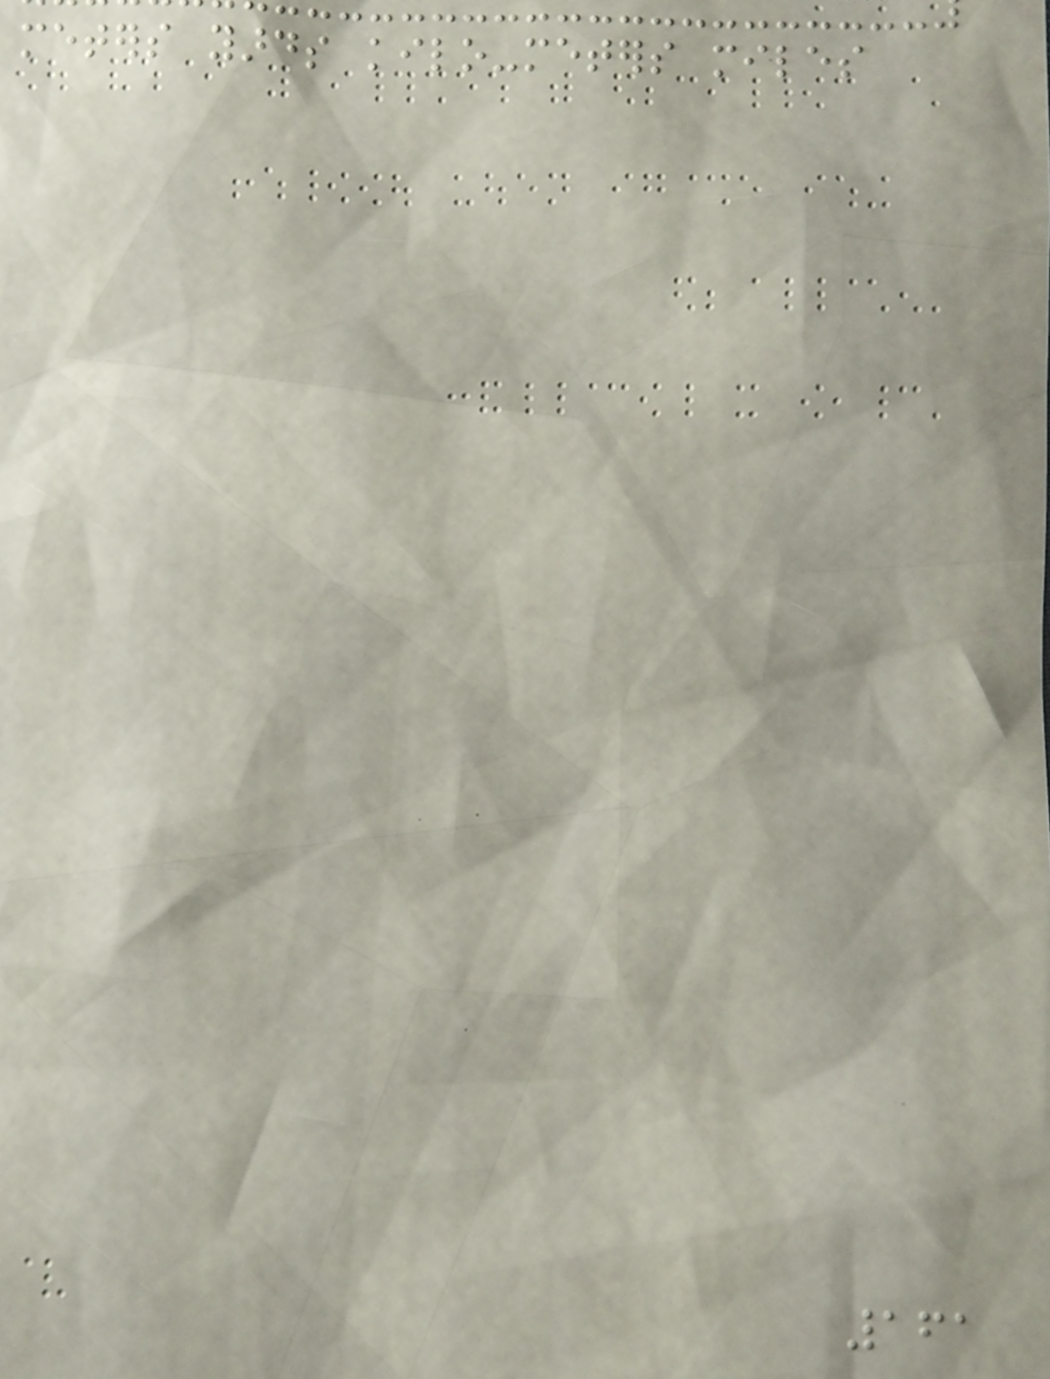meters yards kilo-meters miles
161
